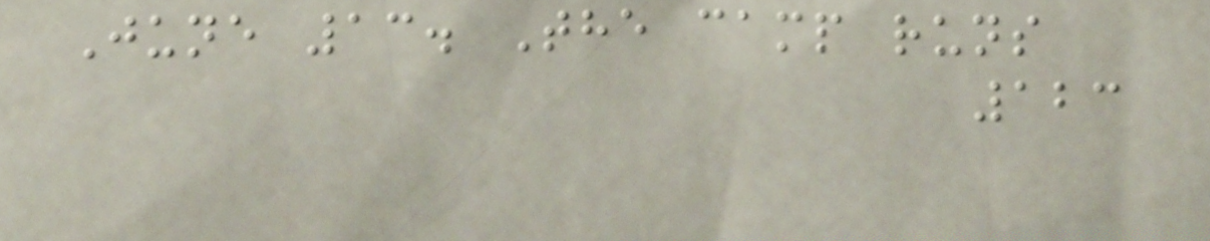June 13. The camp runs
123
